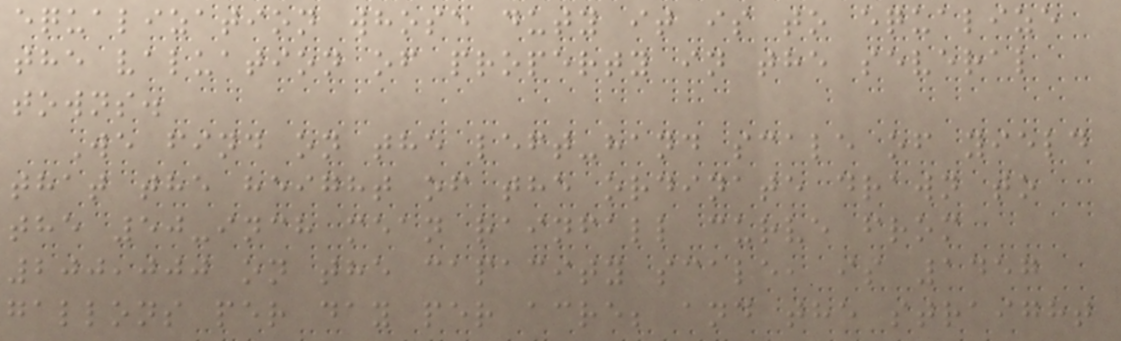equalization whose duty it is to equalize
the valuation of property in the several
towns.
We find on the left-hand scale of yield
that the height of the ordinate drawn to
the 50-inch mean rainfall curve from
200,000 on the capacity scale, is 1457
gallons per day per acre; and the straight
